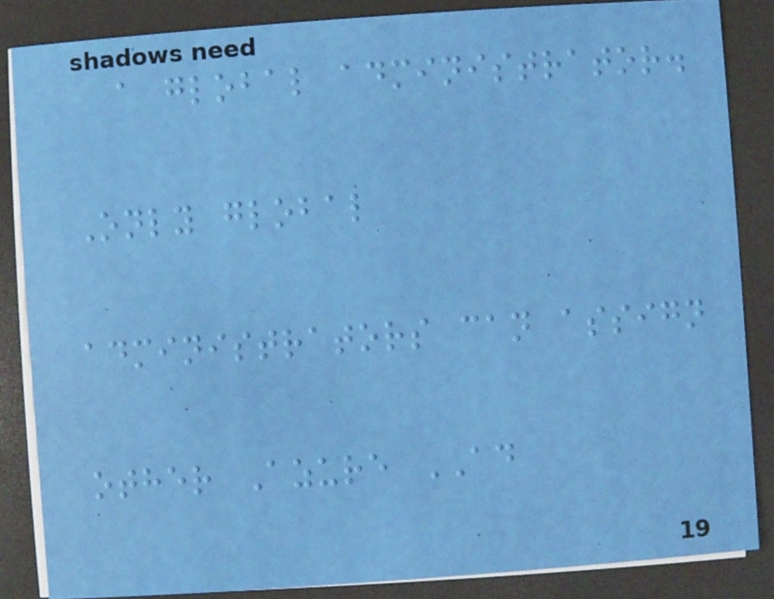a global administrator.
Only global
administrators can assign
other Azure AD
